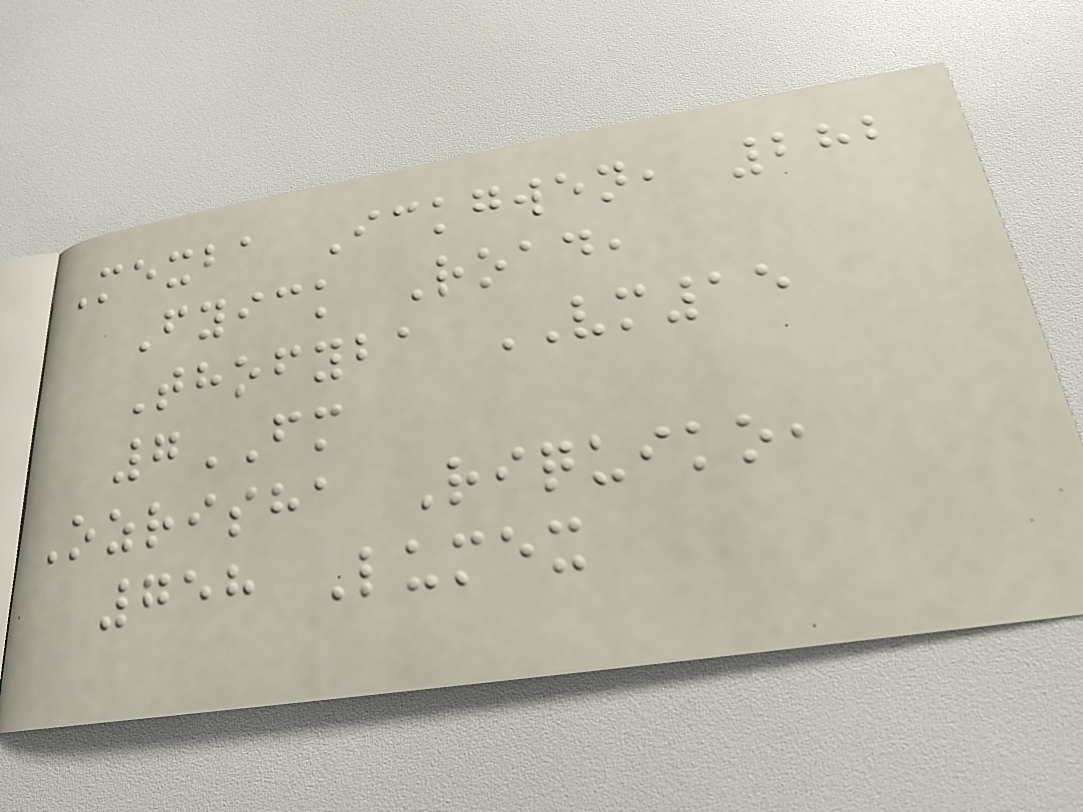Mexba Ickgwen, 282
Fyick Road,
Thofyba VM15
7FM
Ozrisha Riquiko,
758 Lumex
